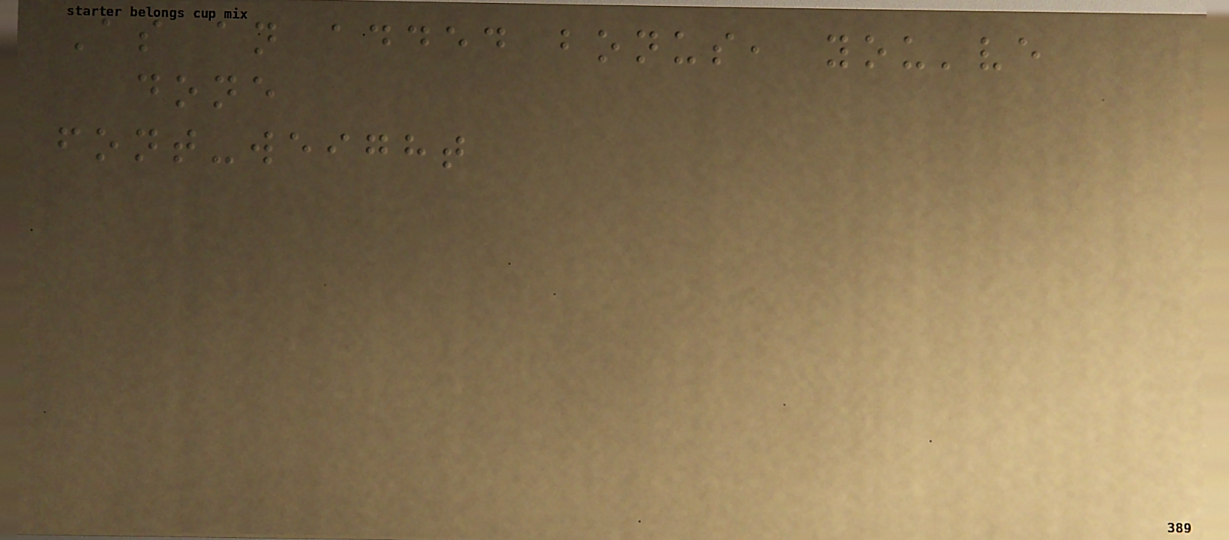As an added bonus, you've
done
font-weight
